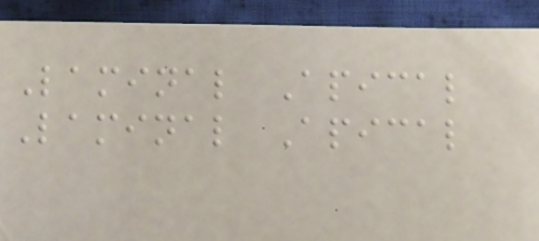Laminal Apical
Laminal Apical
